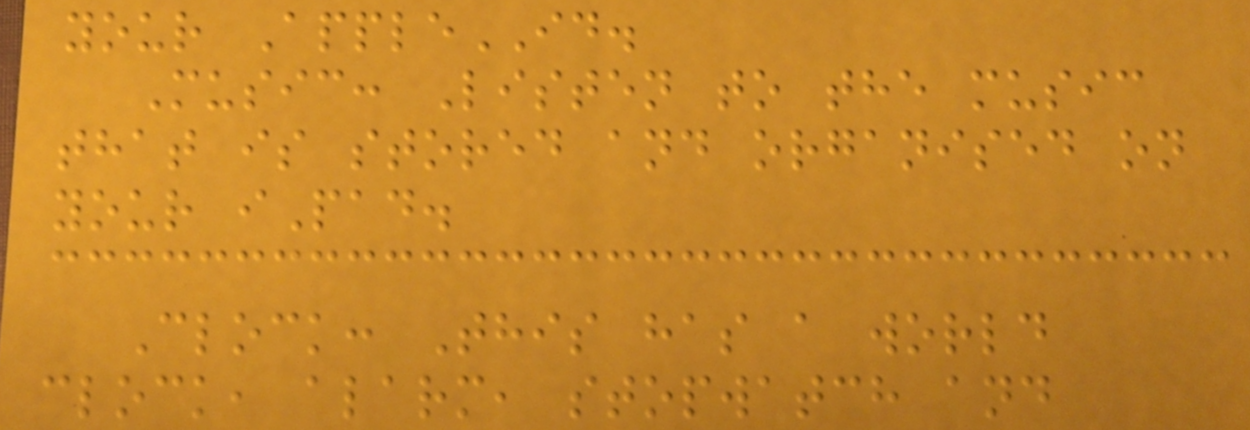your AppleID.
Music: Listen to the music
that is stored and organised on
your iPad.
Clock: This has a world
clock, alarm, stopwatch and
